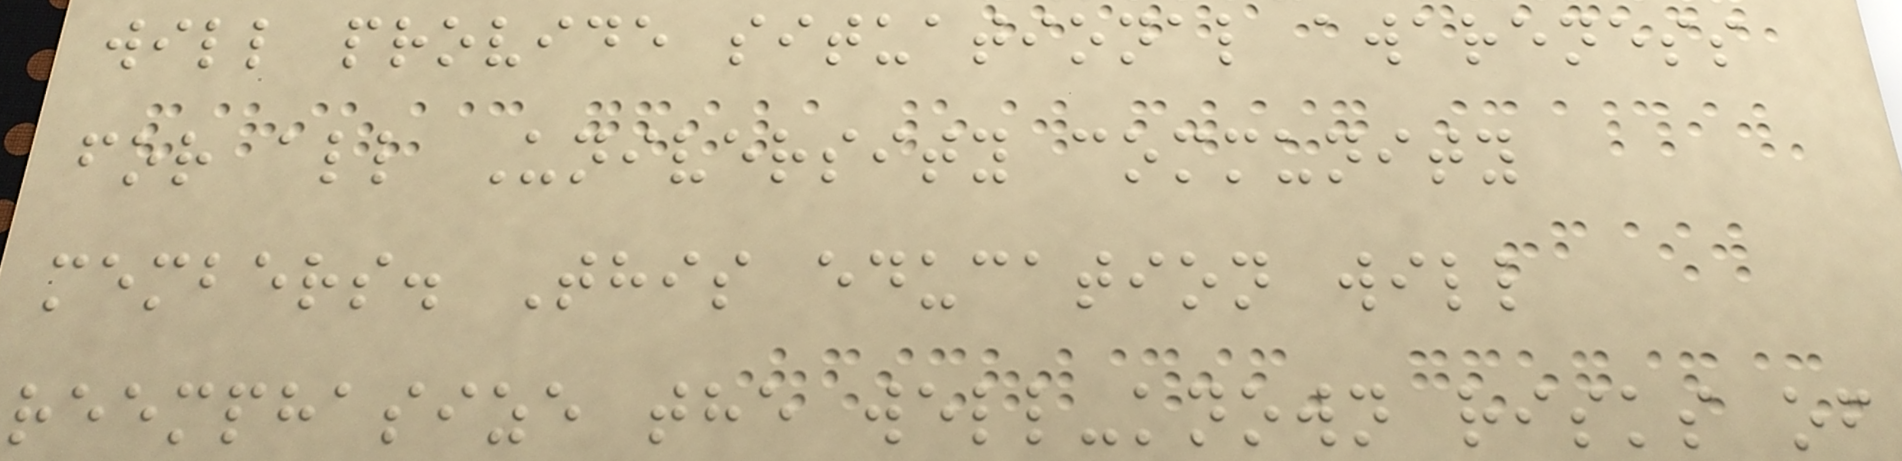will provide situational awareness
for all University community
members. This education will
reemphasize the well-known risks of
